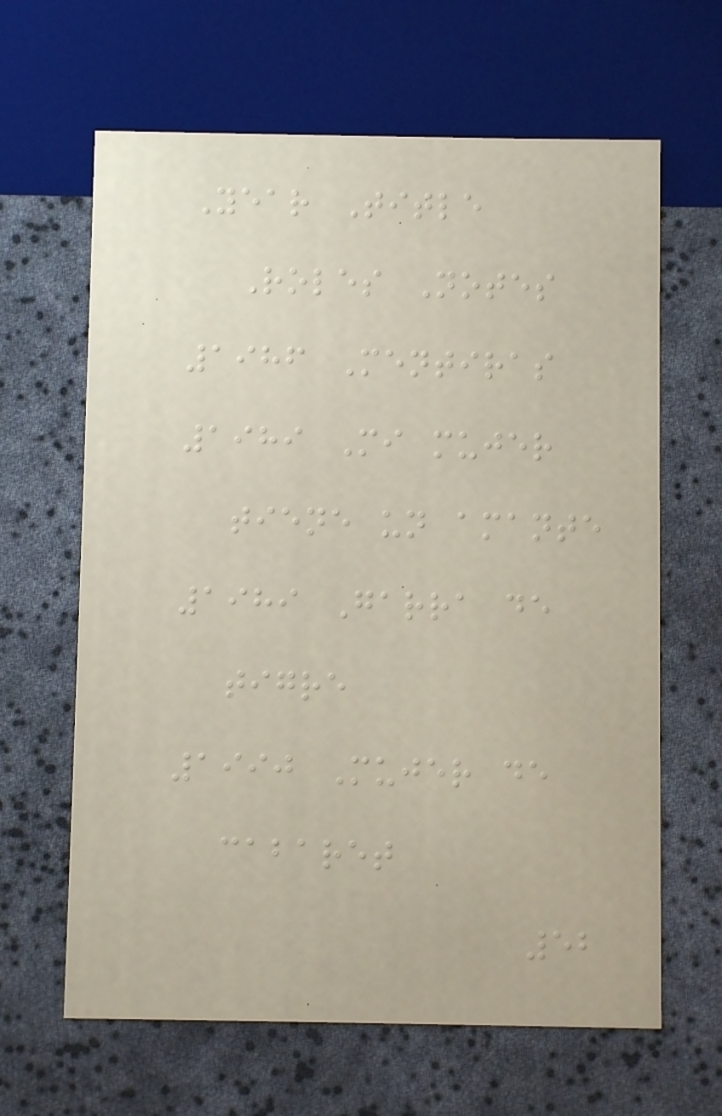Year Title
Roles Notes
1986 Mentiras
1989 Mi mujer
tiene un amante
1989 Garra de
tigre
1990 Mujer de
cabaret
52
